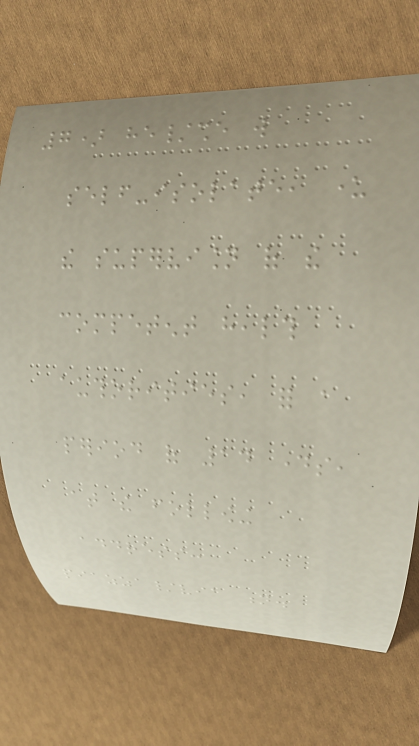7) he/she will
self-isolate, under
the supervision of the
competent health
authorities, for a
period of 14 days,
at the following
address:
piazza/via n.
